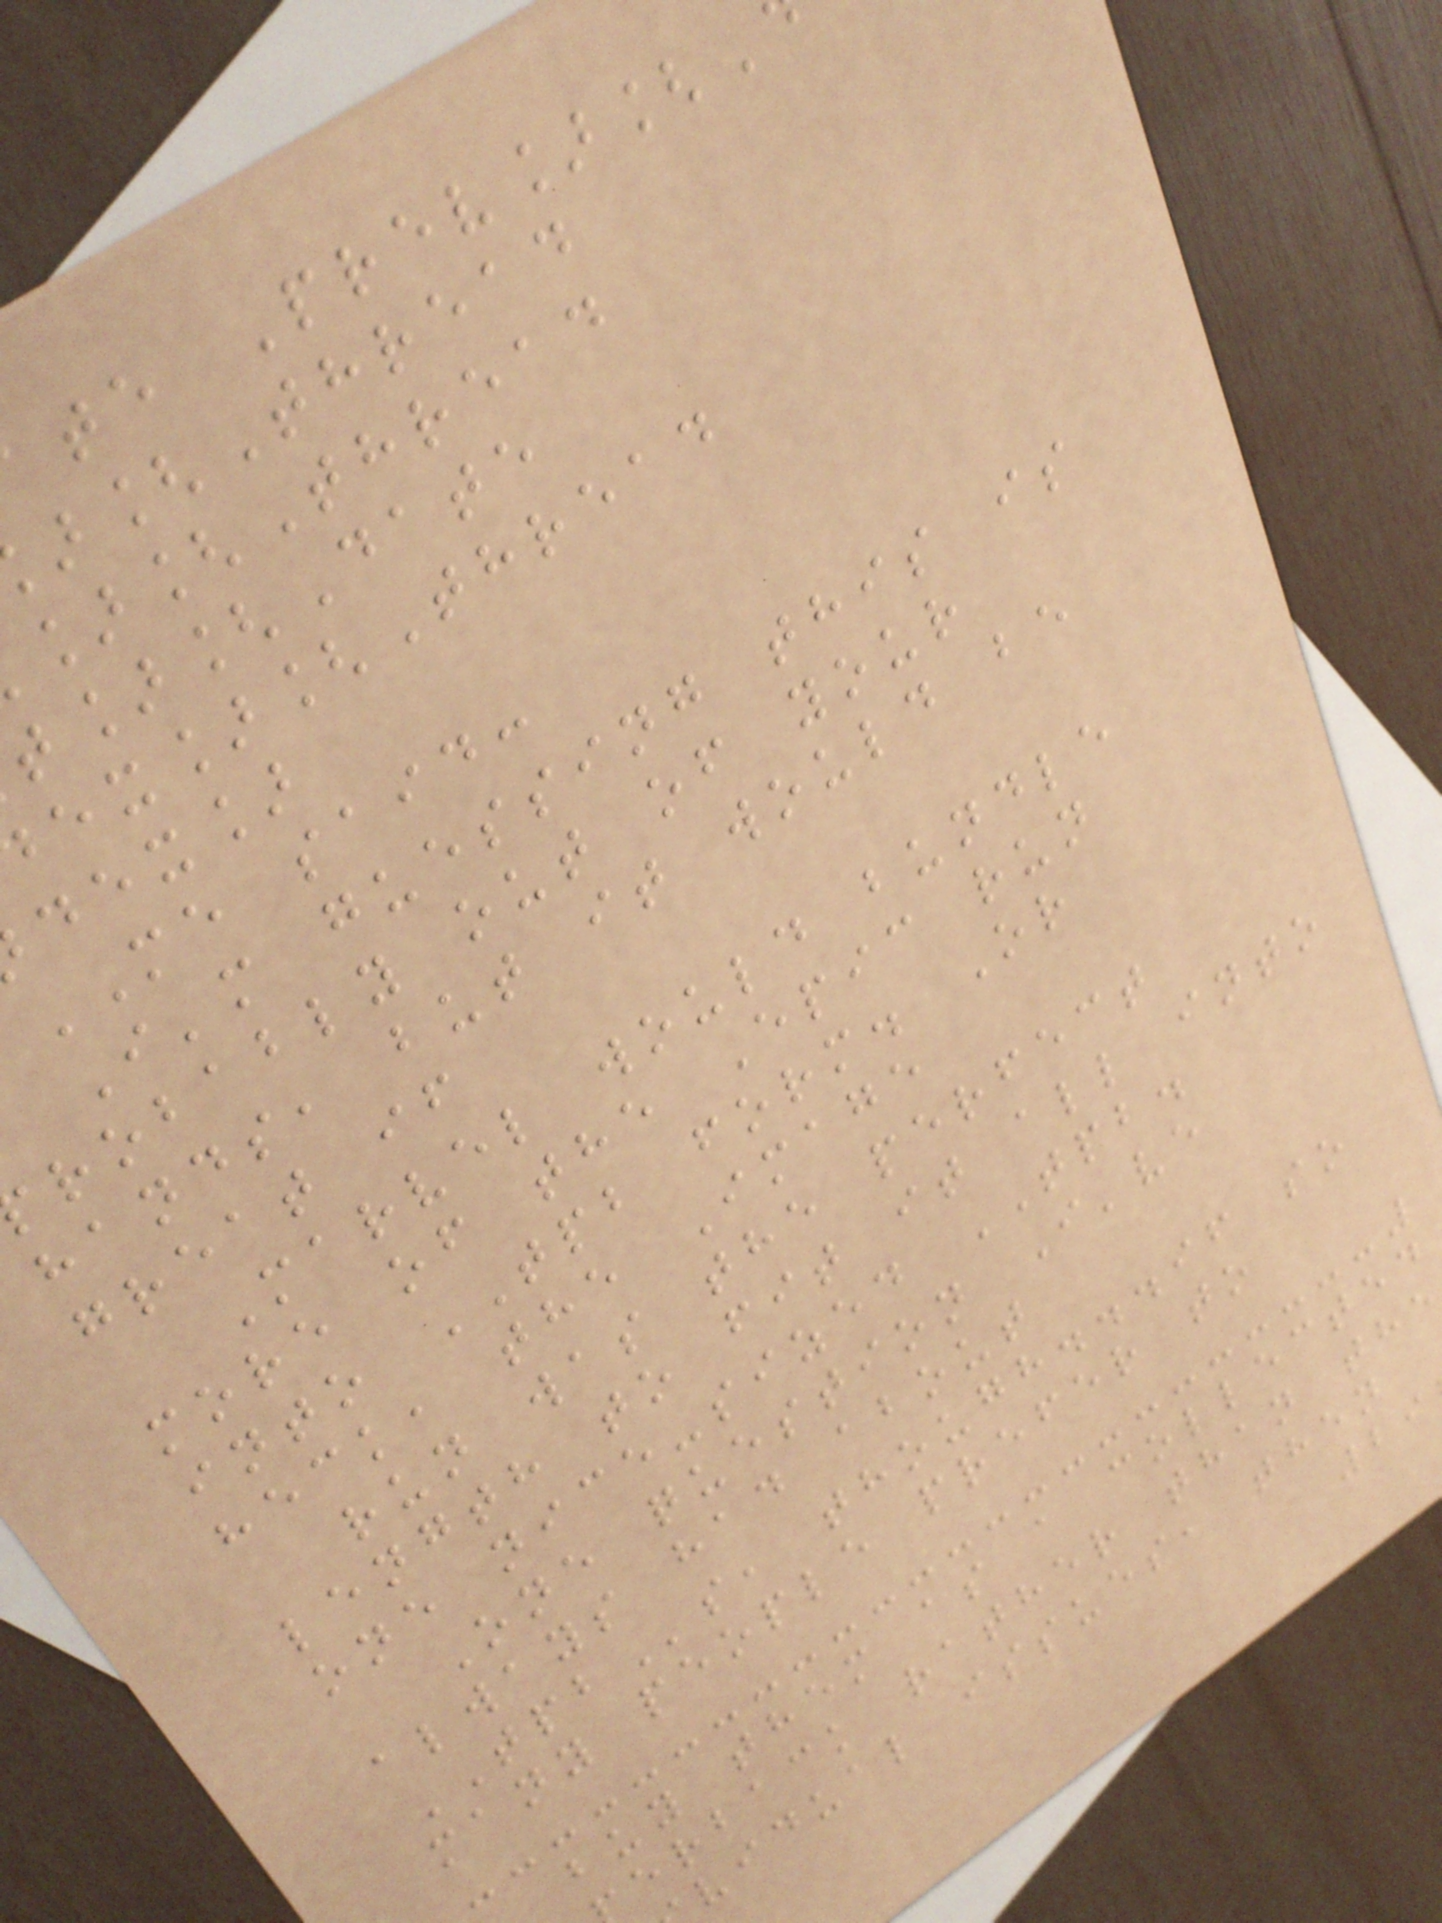te Prev][
[Thread
][Thread
t][Date
ex][Thread
dex]
ME said:
I'm guessing this is
robably out of your
hands, but it would be
great if
Marvel would bundle
more of the Epic run
into TPB form. Or
heck, the Image
run was the perfect
length to fit it all into
one nice-sized TPB.
One question I've
always had about
TPBs, though...if so
many people prefer to
buy them as a collected
erback rather than the
vidual issues, then
